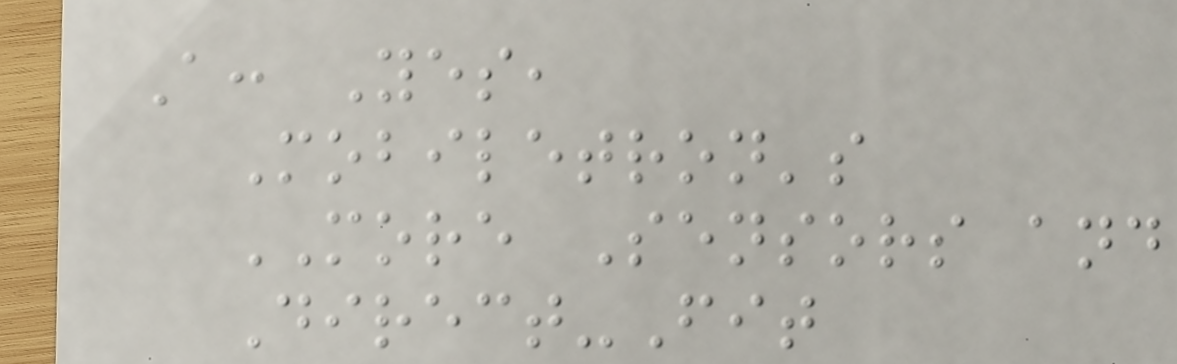A: Yes,
Mobiletron's
MORE Sensors and
Direct-Fit
